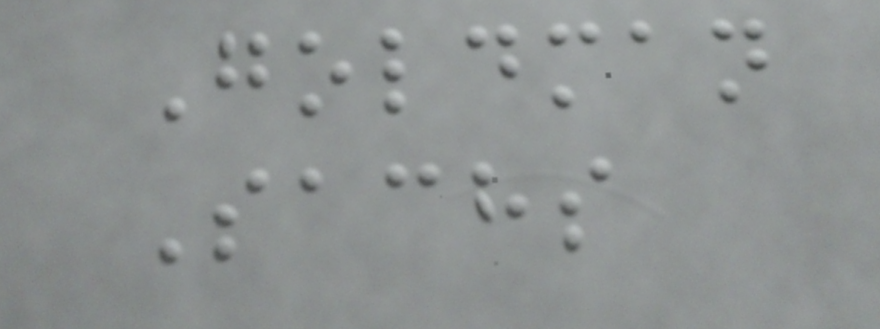Goldman
Sachs
